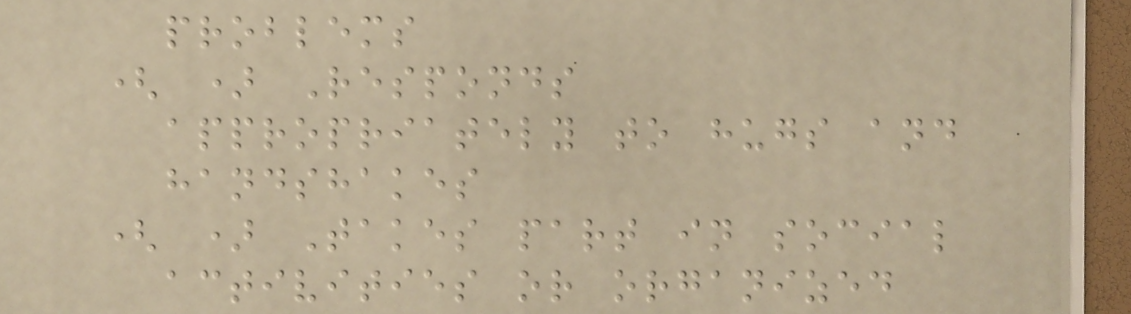problems
( ) Responds
appropriately to hugs and
handshakes
( ) Takes part in social
activities or organized
